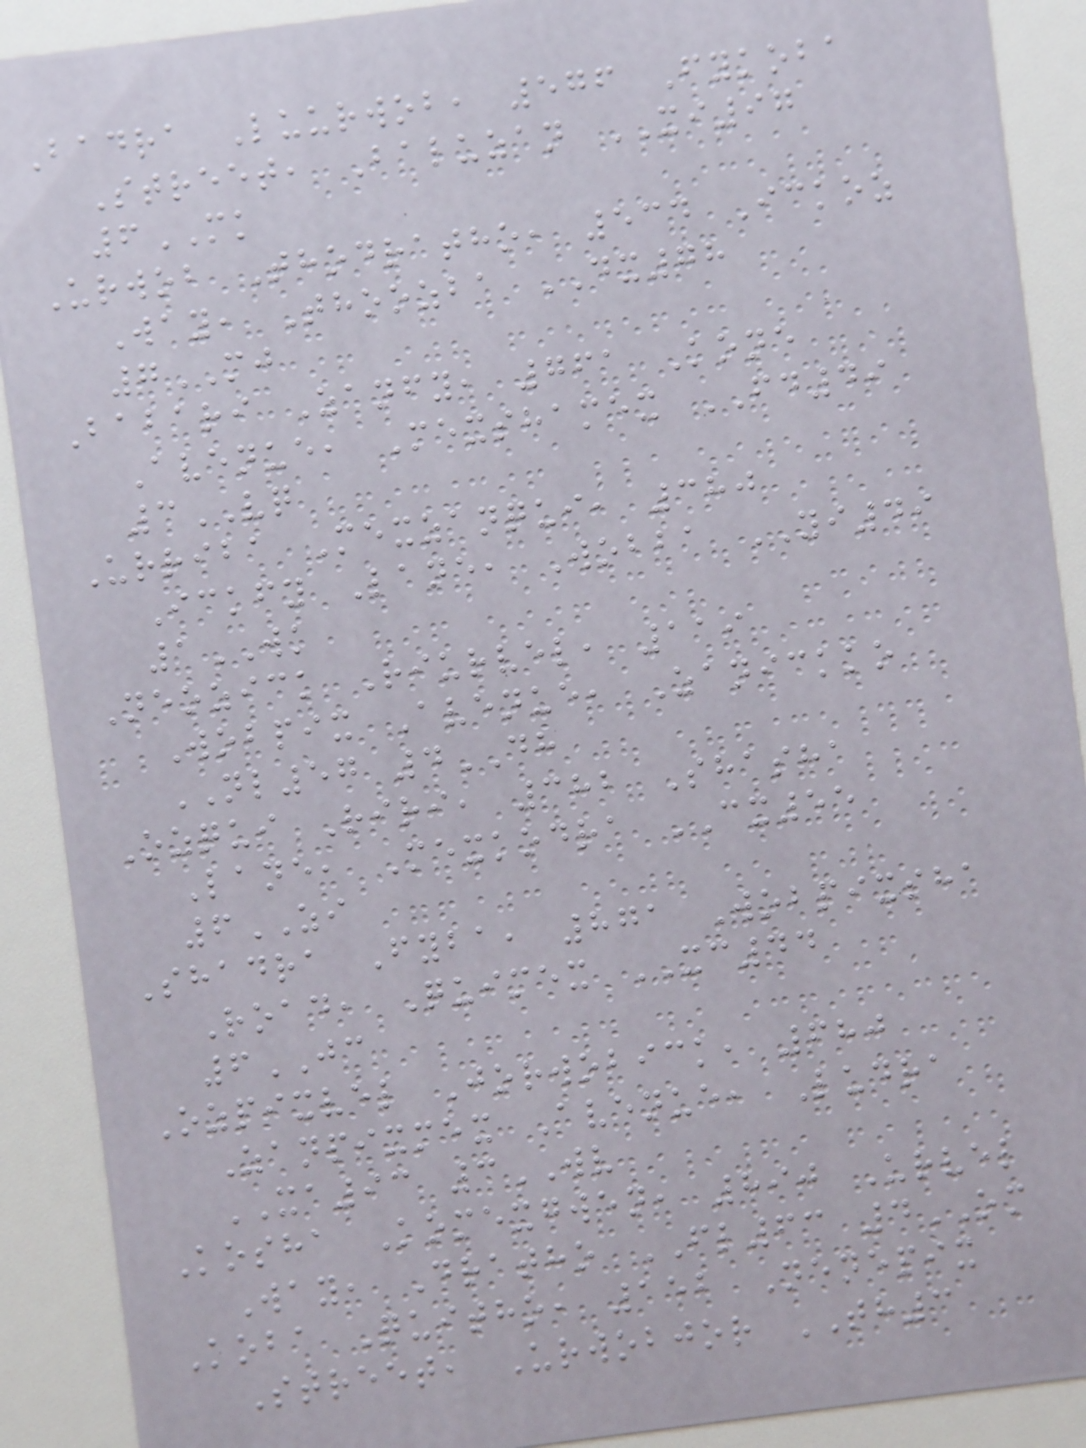Badra Luurwob, 576 Fykoba
Street, Baluzan XI97
6MK
Urwob Thodratho, 534 Ickoz
Way, Thoozba DX78
7MJ
Babari Zanfy, 761 Kone
Avenue, Mexshamex FD49
3VQ
Urriba Mexzanqui, 380
Ickfy Lane, Wobba YI49
1WK
Neozick Riurvel, 119
Wobpix Avenue, Zanickko
NL57 4DH
Ozqui Riri, 382 Shasha
Lane, Mexkodra CX55
6ZI
Shadra Fyba, 871 Wobpixsha
Road, Quimex XC44
6JC
Ozpixvel Jorwobick, 680
Zanpixmex Avenue, Ludra
XA93 3WV
Kosha Komexgwen, 890 Urvel
Way, Dratho FL63 4OM
Koba Quitho, 152 Nenepix
Street, Urwobjor TH3
